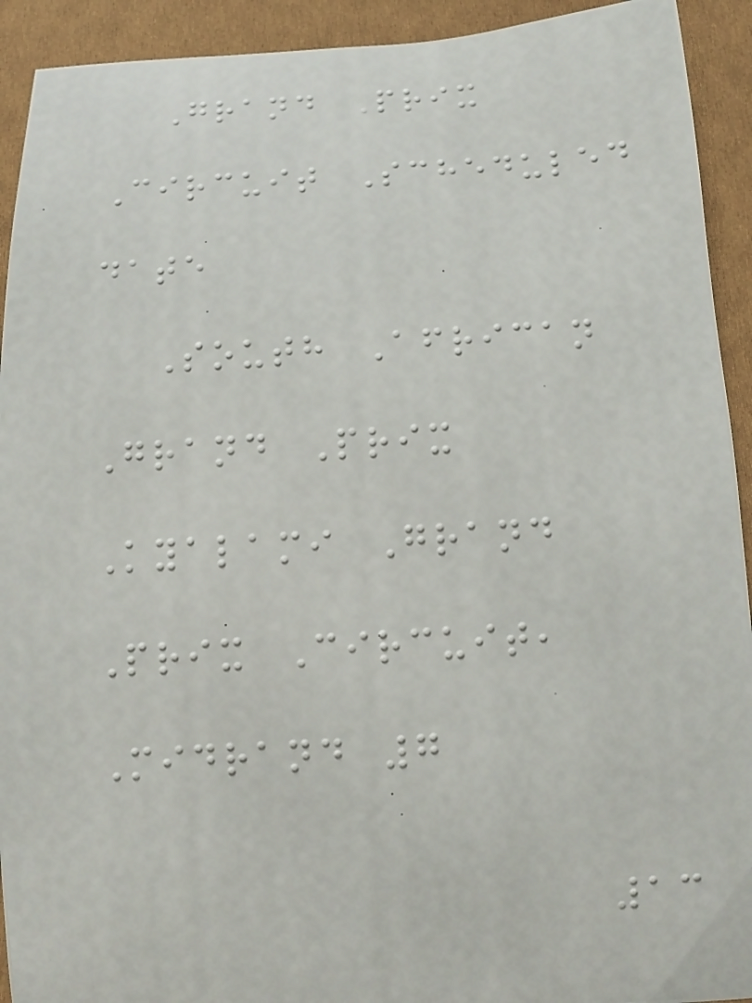Grand Prix
Circuit Scheduled
date
South African
Grand Prix
Kyalami Grand
Prix Circuit,
Midrand 7
13
